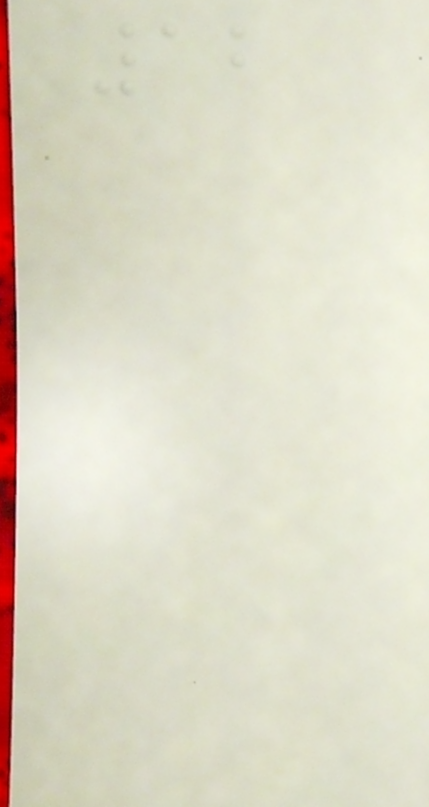12
